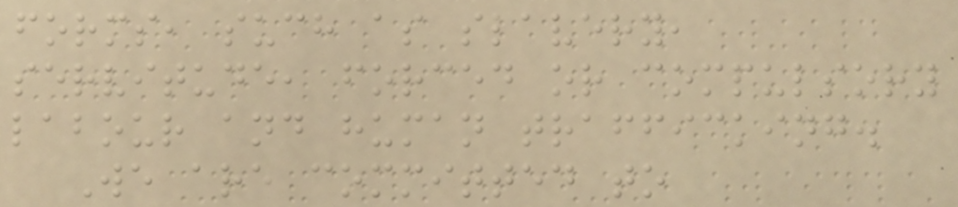forms, such as slavery,
servitude, forced or compulsory
labour and human trafficking.
We are committed to
